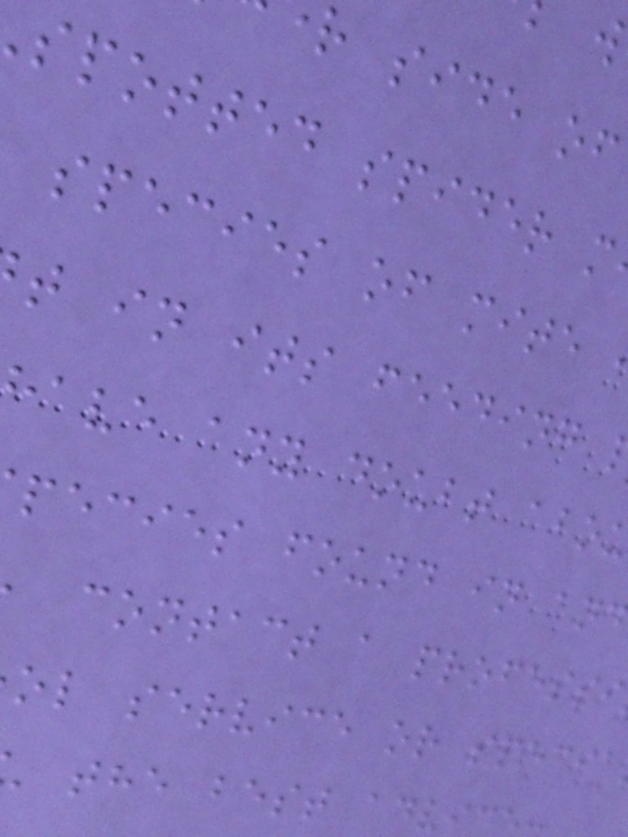r side of
spotted spider m
species of mite
t in its feeding
ave any doubt abo
pecies found in an
contact a professi
ol service or specia
the best advi
